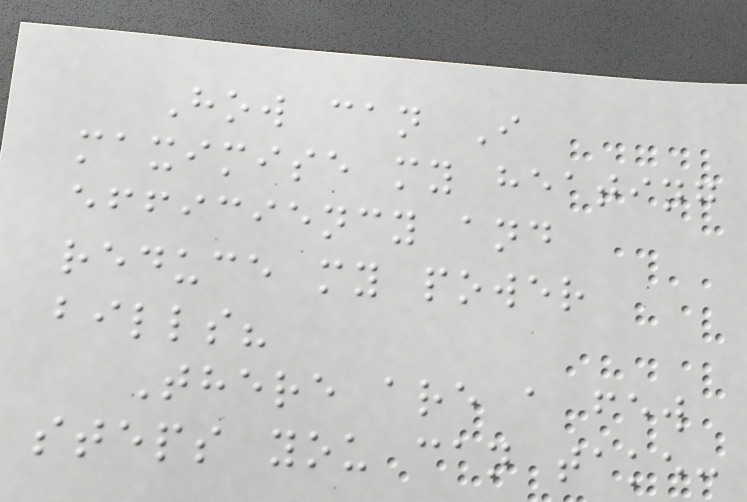How can I
maximise my heating
efficiency and
reduce my power
bills?
There are a few
steps you can take:
